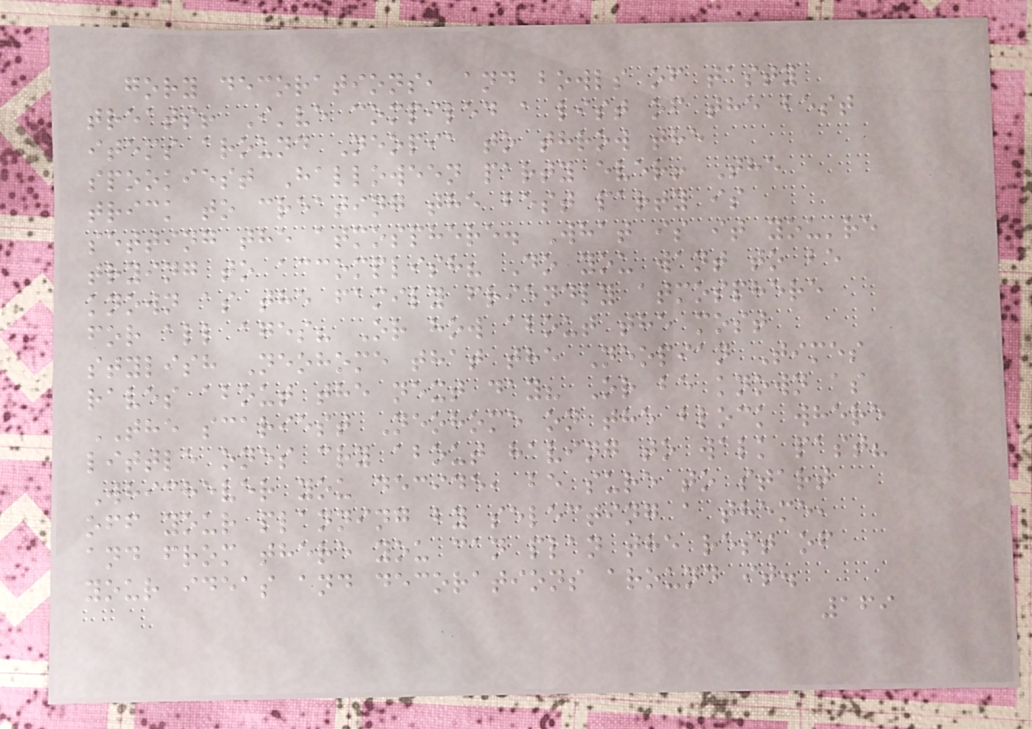gory decorations, and bowls of tasty
treats! I've compiled a list of the best
items around Neopia to throw the
spookiest Halloween party ever! The
trick to creating the best party is
setting the atmosphere. What is it you're
trying to accomplish? Do you want to be
known as the family friendly atmosphere
for all ages? Or how about the most
stylish Neohome that the Neopian Times
raves about the next day? Or be known as
THE scariest Neohome on the block where
little ones cry about having to walk past?
Whichever you decide, be sure to start
off your planning by selecting a theme,
and from there you can plan the rest of
your ideas and decorations around it.
169
